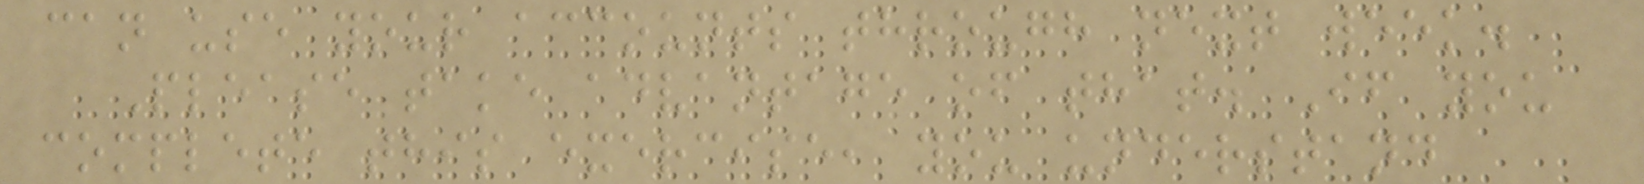can use your accounts through next week.
Please take advantage of that. If you
complete this exercise, you understand
